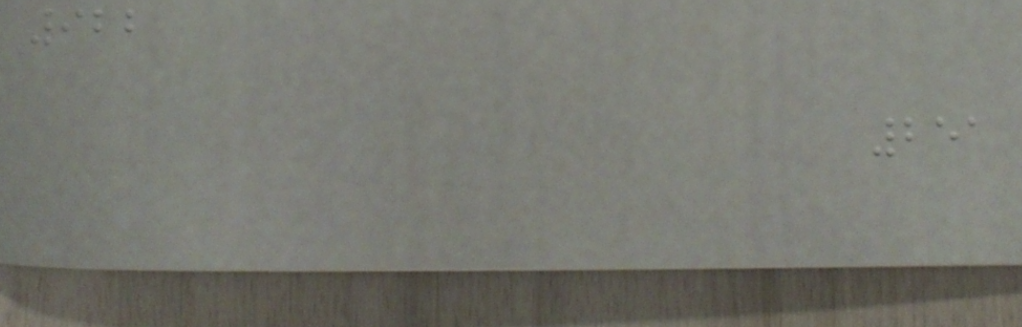922
251
